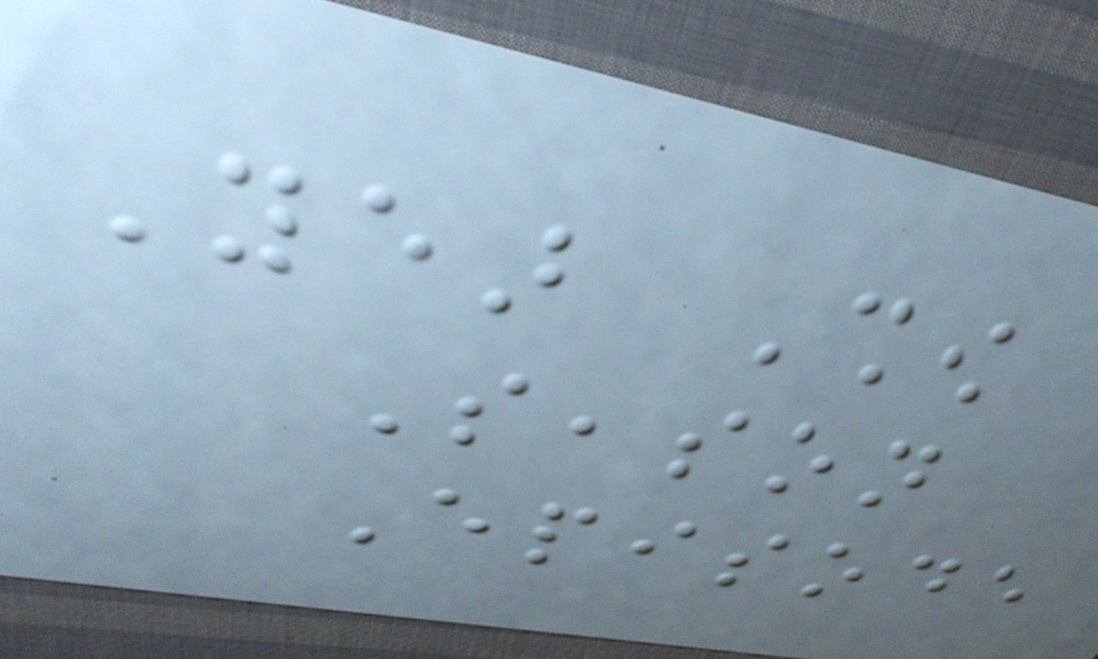Year Show
Season
Episode
